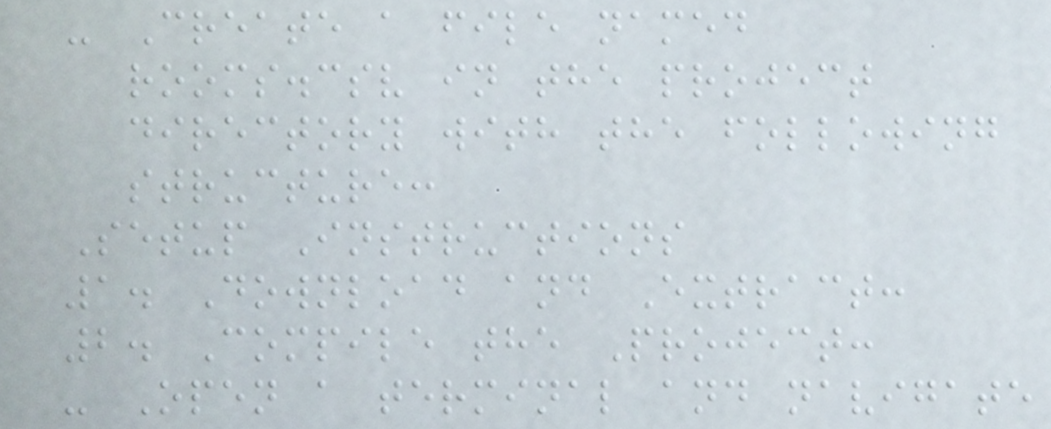- Create a file named
rooms.csv in the project
directory with the following
structure:
Setup Instructions
1. Download and Extract:
2. Compile the Project:
- Open a terminal and navigate
